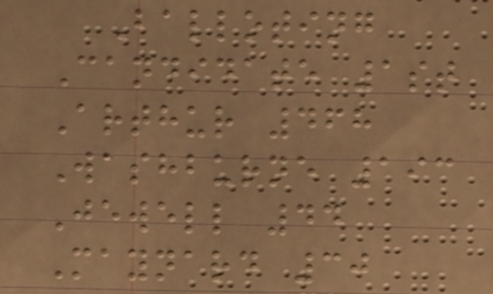Balloting
Candidate 1st
Arthur 468
Washburne 193
Jewell 44
Maynard 30
